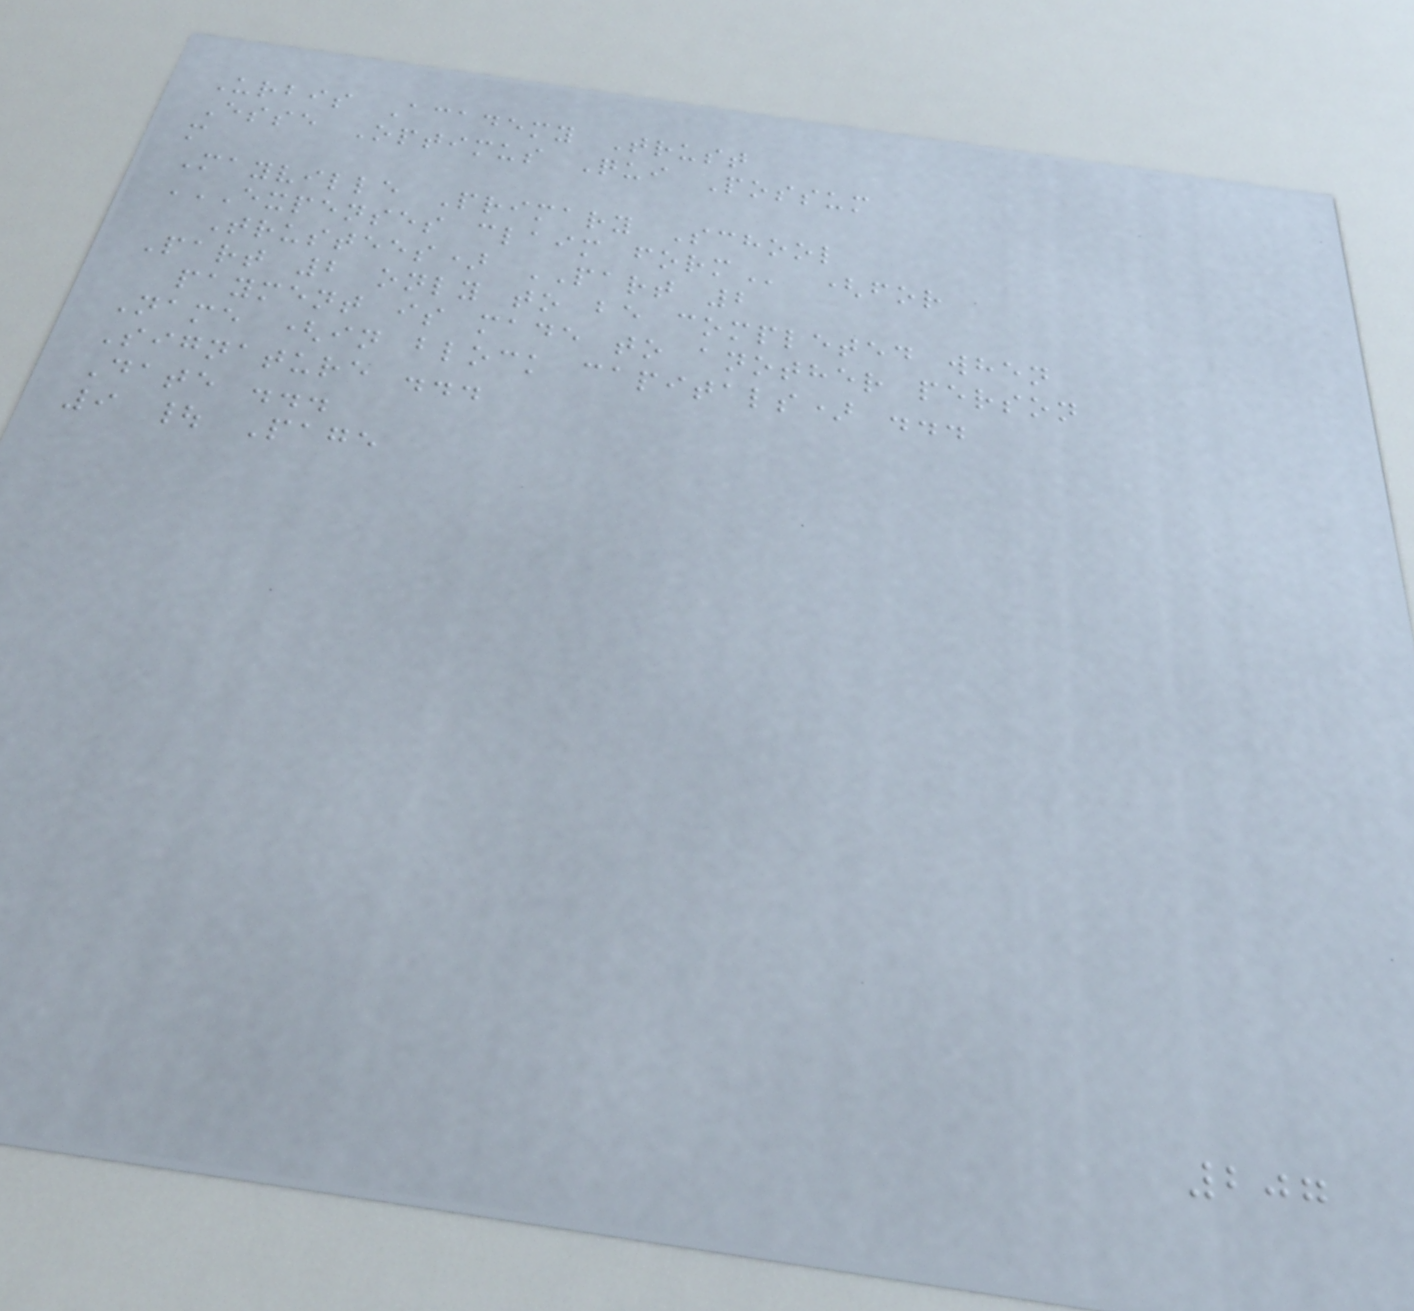Urbis Academy Trust
Esse Optimus Qui Possum
m
Mayville Primary School
EXPENSES CLAIM FORM (for
Trustees) PART 2
Part 2 only to be completed when
payment is made to another person
Name (in block capitals) ...
Signature ...
Date ...
9 | Page
207
